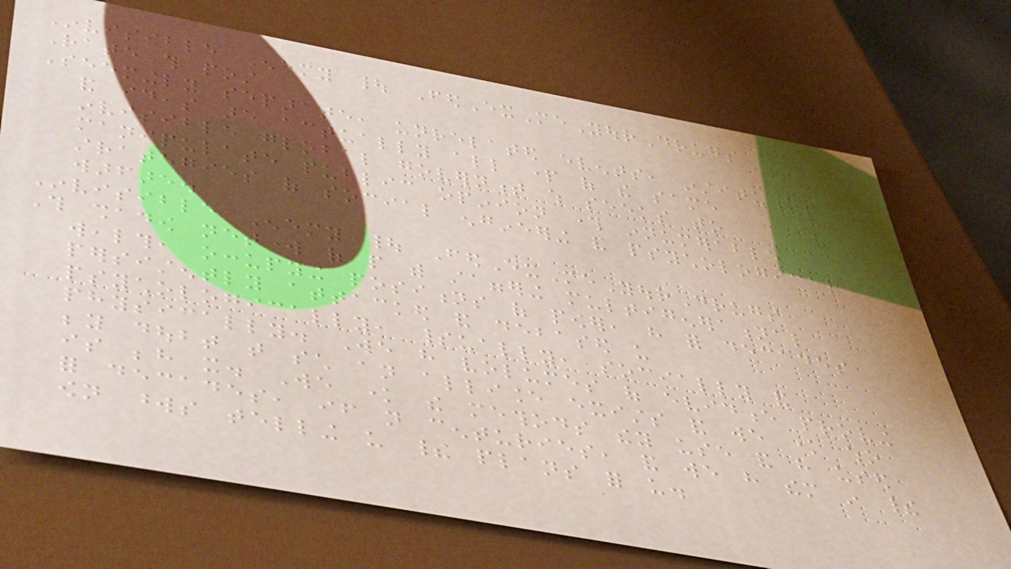Invisible Enemy | FedExMeYourDrugs
Rate this post
Seemingly separate, unrelated events, institutions
and ideas are actually all part of the same
invisible global government which seeks to
manipulate public opinion through innumerable
strategies of social engineering and psychological
warfare.
Invisible Enemy | FedExMeYourDrugs
This shadow network of people with staggering multigenerational
wealth, occupying positions of power, have for decades
persistently attacked and debased us
psychologically, spiritually, socially and
physically. We have volumes of evidence proving
beyond doubt that such an alliance exists and we know who
is behind it. We know the methods they use and have used
for decades, if not centuries, and we have them in their
own words telling us their plans for us.
